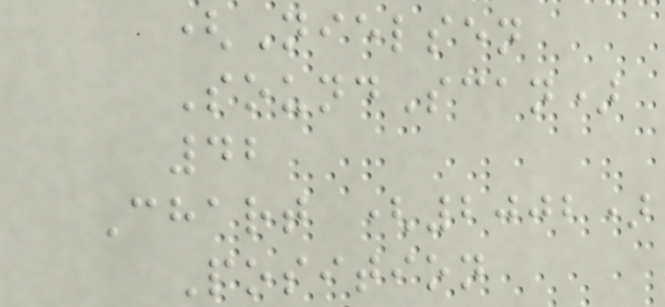(Nielsen
SoundScan)
42
Chart (2002)
Position
